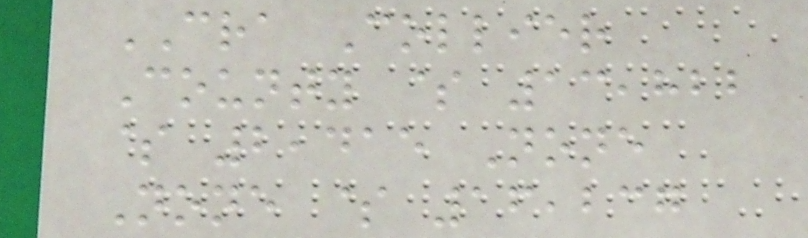CRA Collier
County $ 13,822
$ 2,415 None
None $ 16,237
